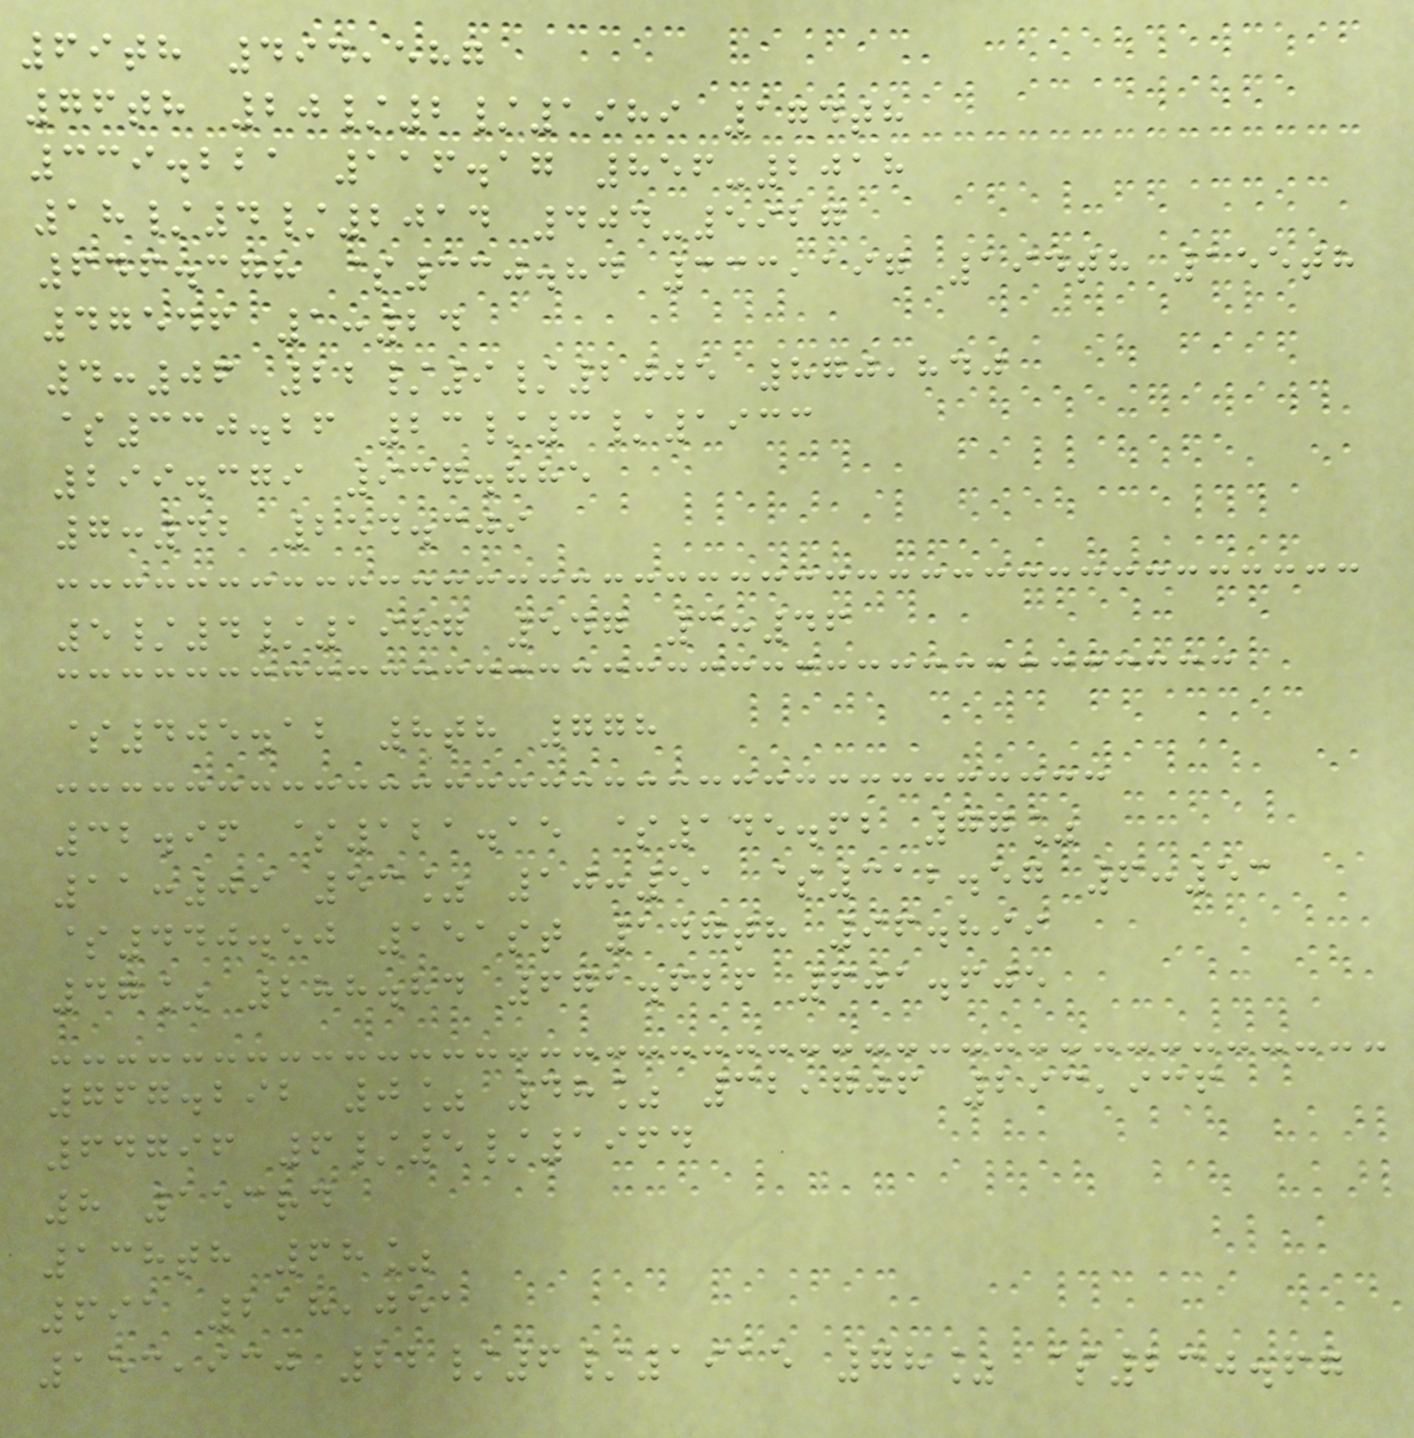69th 494,587
76th 20/2/1989 174th
339.221 116.17 856-2018
18/4/2014 404-5927
646.378 $330.84 333,197 194th 155th
47546 1:24
4:06 22/9/2005 870,840
$330.26 23/3/1933
299.379 937.885
7:42 254.309
5/4/1987 547 3:46
$405.12 8th 778
32.96 $121.15 $145.62 77%
11:09 53% 10:51 $312.57 6:53
$440.50 151st 147th 96.899
47% 288.84 671.626 601.605
767.292 0% 48% 32,706 293,936
64796 6/5/1964
8 153rd
138th 68%
691 218,051
153,930 22/6/1915 78% $230.67
